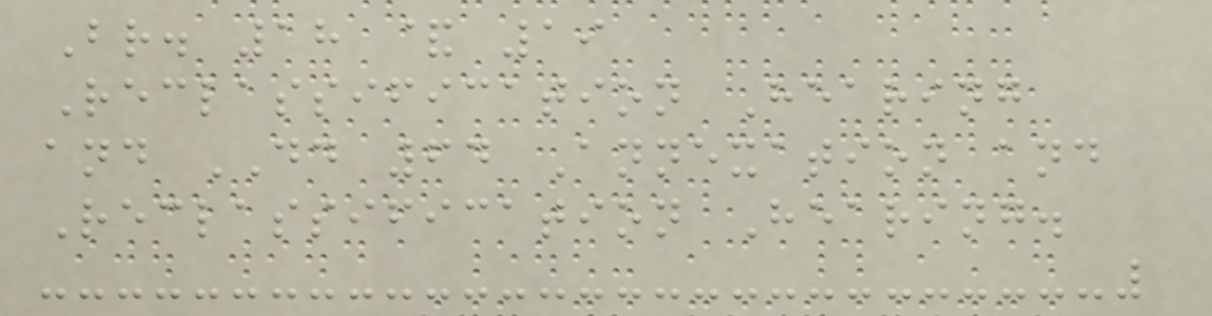Br. 18 & 19
Reclassification Hearing
and DD 64 Annexation and
Reclassification Hearing.
